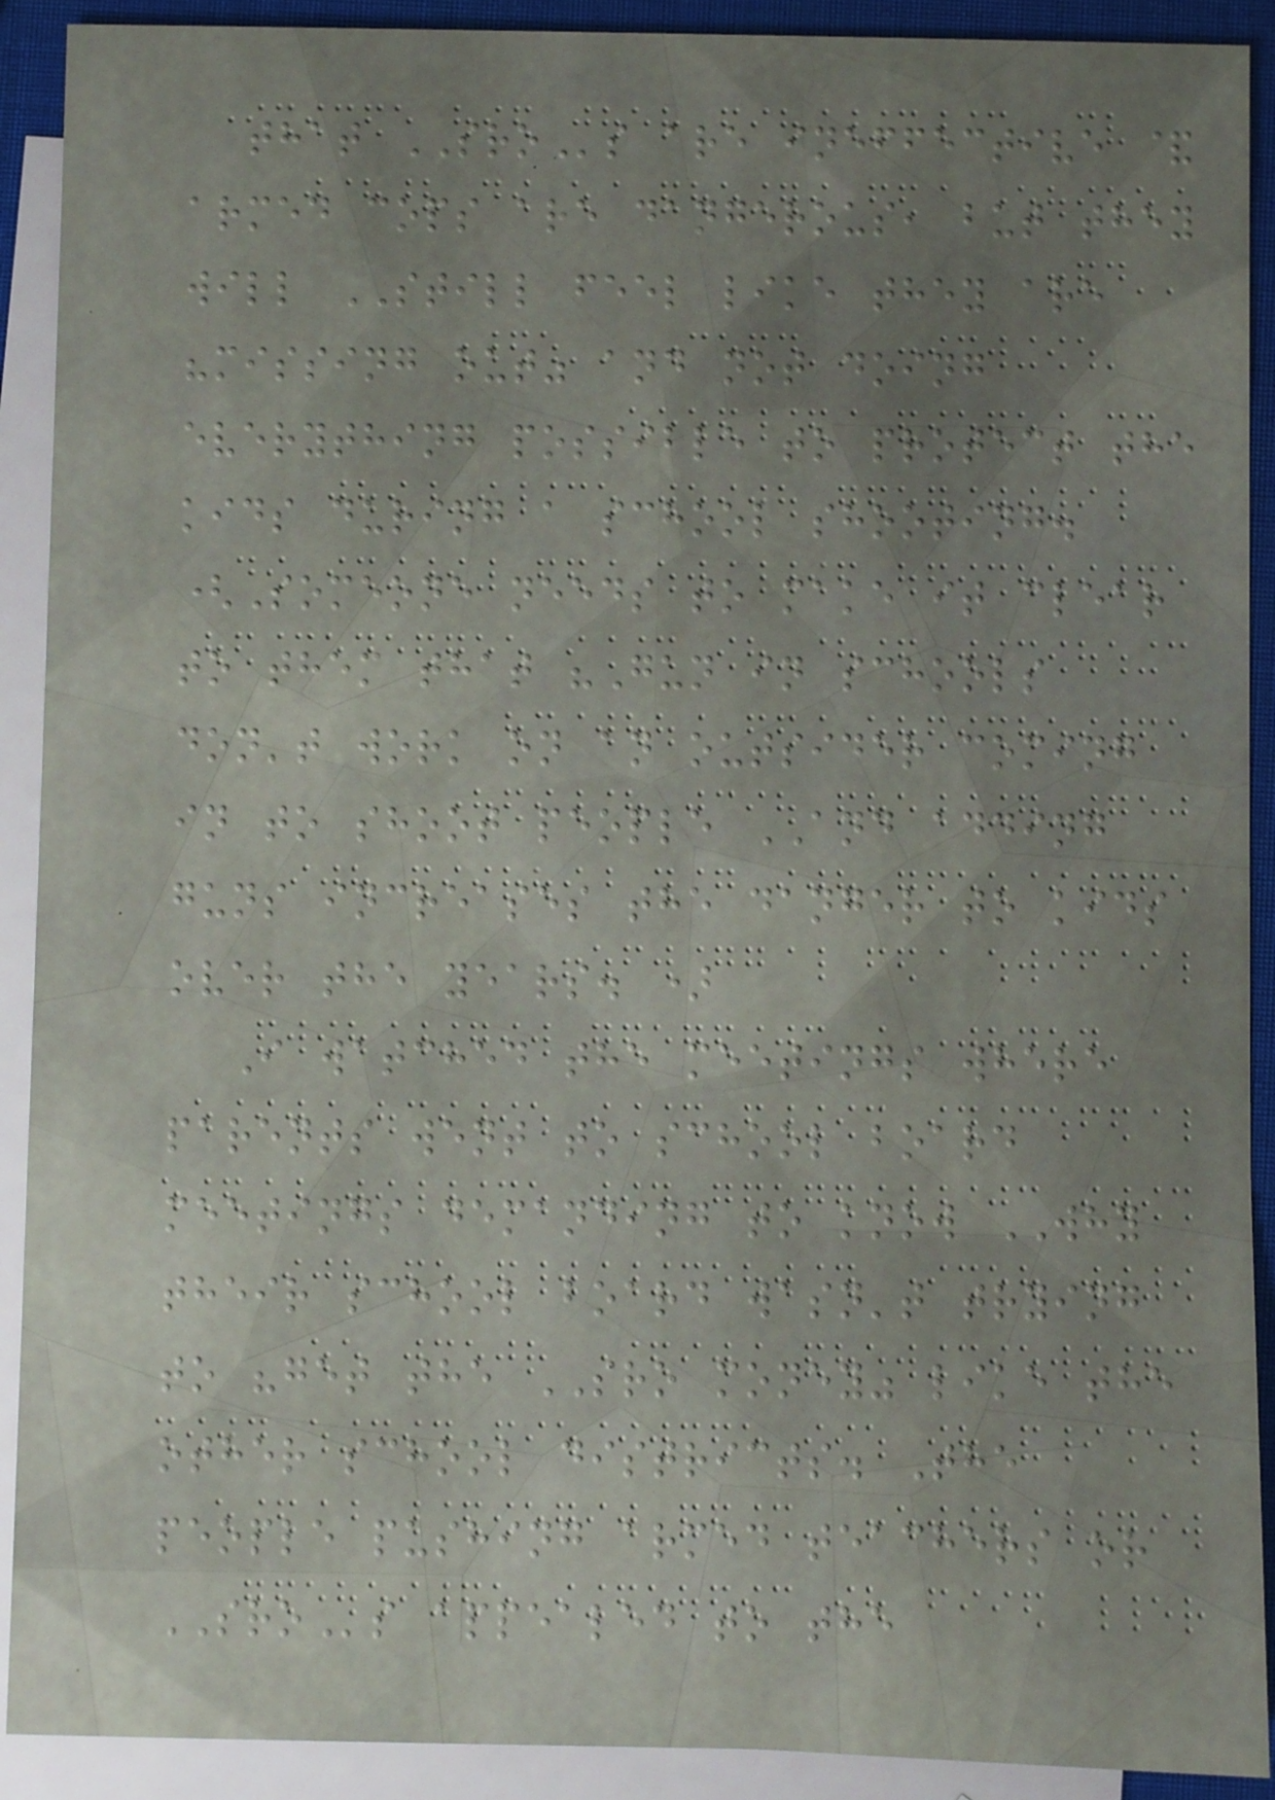that SROs are ineffective &
armed cops are dangerous, but they
will STILL feel like they are
"missing out" and not doing
everything possible to protect the
kids during a school shooting.
(Someone needs to make it clear
to them that "Gun in schools
don't work on an outsider coming
in to shoot people AND adding
guns increases the danger to kids
over the years. )
I watched the meetings where
parents went to school board
meetings demanding to know WHY
their school board wasn't trying
to "get the SRO money" like the
other school districts. The
people pushing armed teachers or
SROs appealed to the
